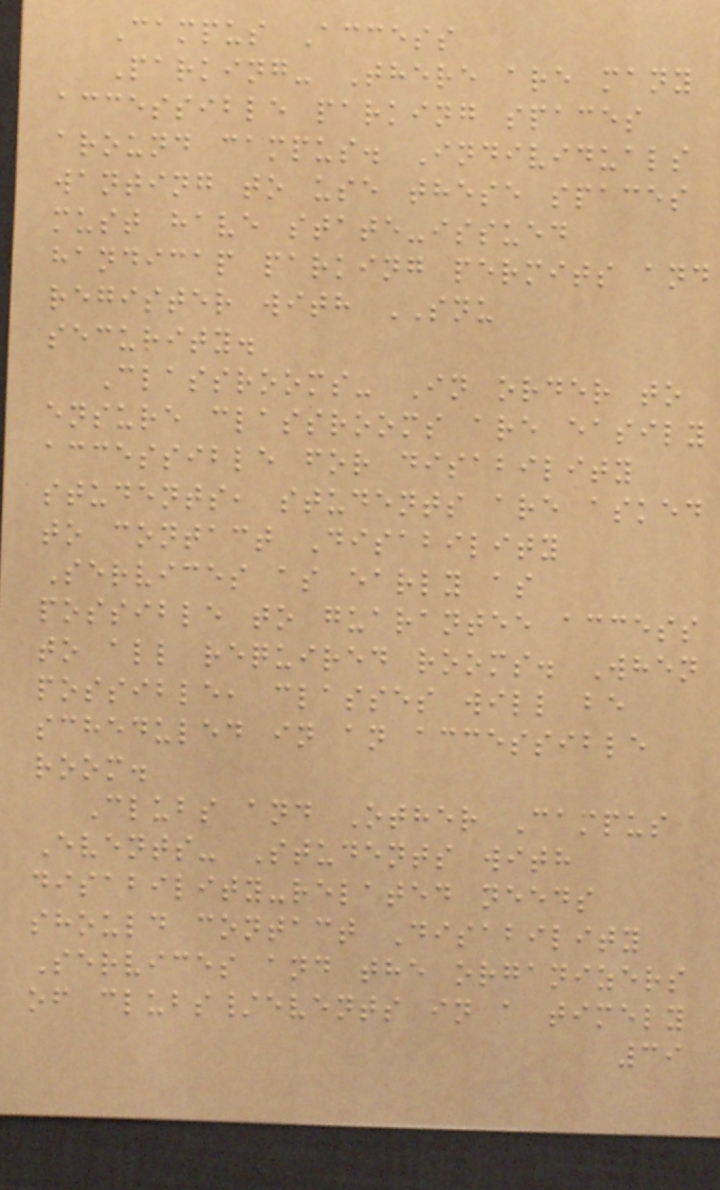Campus Access
Parking- There are many
accessible parking spaces
around campus. Individuals
wanting to use these spaces
must have state-issued
handicap parking permits and
register with SNU
security.
Classrooms- In order to
ensure classrooms are easily
accessible for disability
students, students are asked
to contact Disability
Services as early as
possible to guarantee access
to all required rooms. When
possible, classes will be
scheduled in an accessible
room.
Clubs and Other Campus
Events- Students with
disability-related needs
should contact Disability
Services and the organizers
of clubs/events in a timely
39
